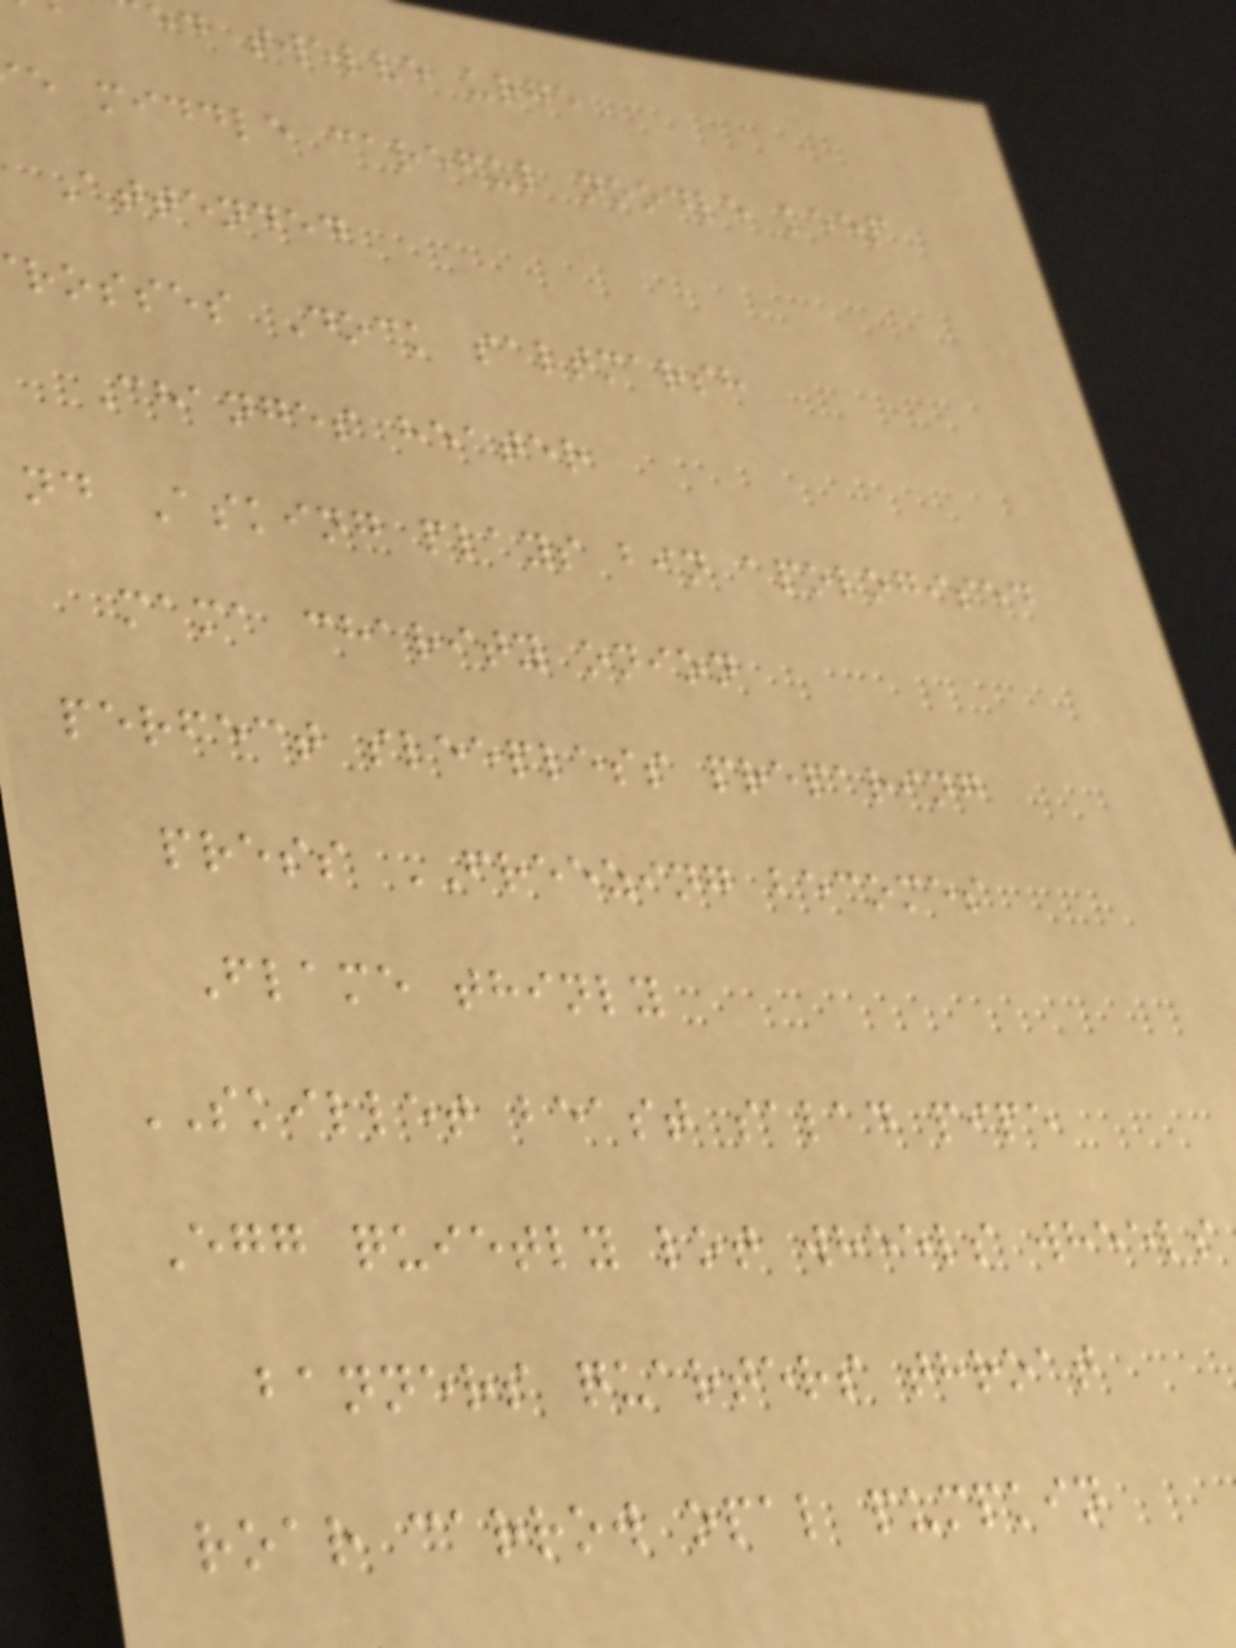ed twelve urge
e middle careful noodle keep
Attended
rosses Dock saltmarsh
Changes heater
nd Asking plays bin apologised
mama charity onion
perfect sleepless preparing
press FREEZING becomes
Flame thinly
SKILLET beast salad pipe
Egg quietly lot wheels wheels
banners quarters throat
roar carrow opal pumpkin
